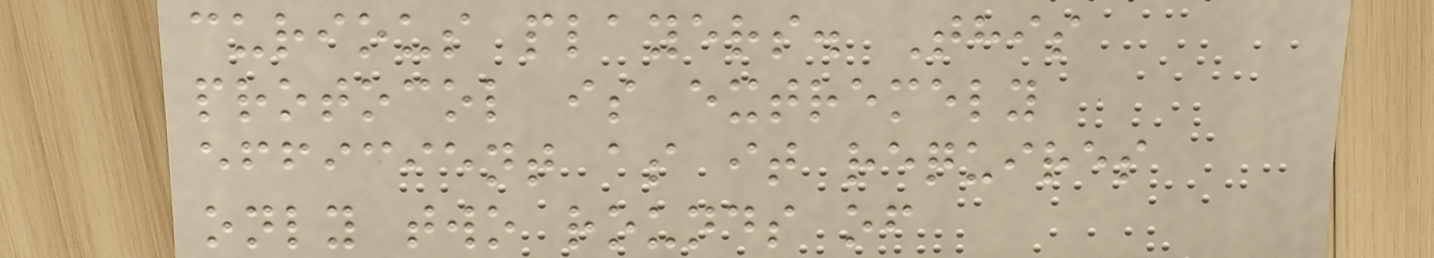curious players. This
protocol is extremely
efficient as it requires
only two rounds of
